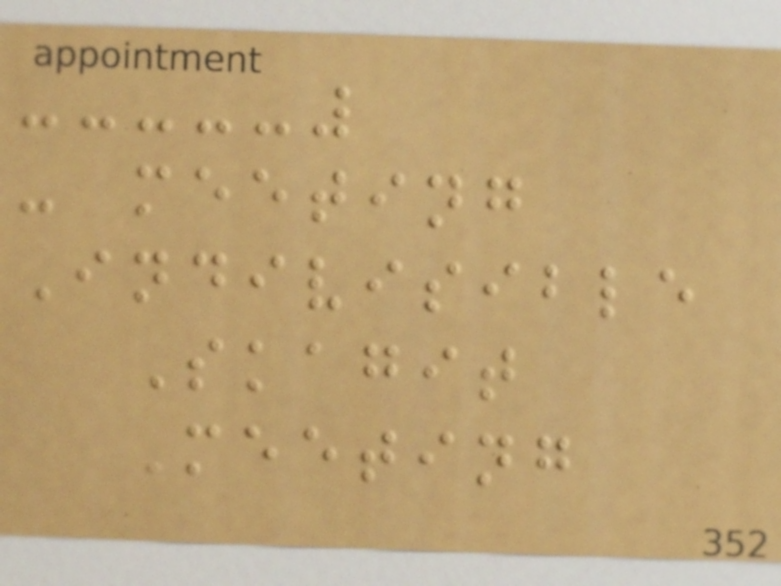- meeting
Indivisible
Skagit
Meeting
